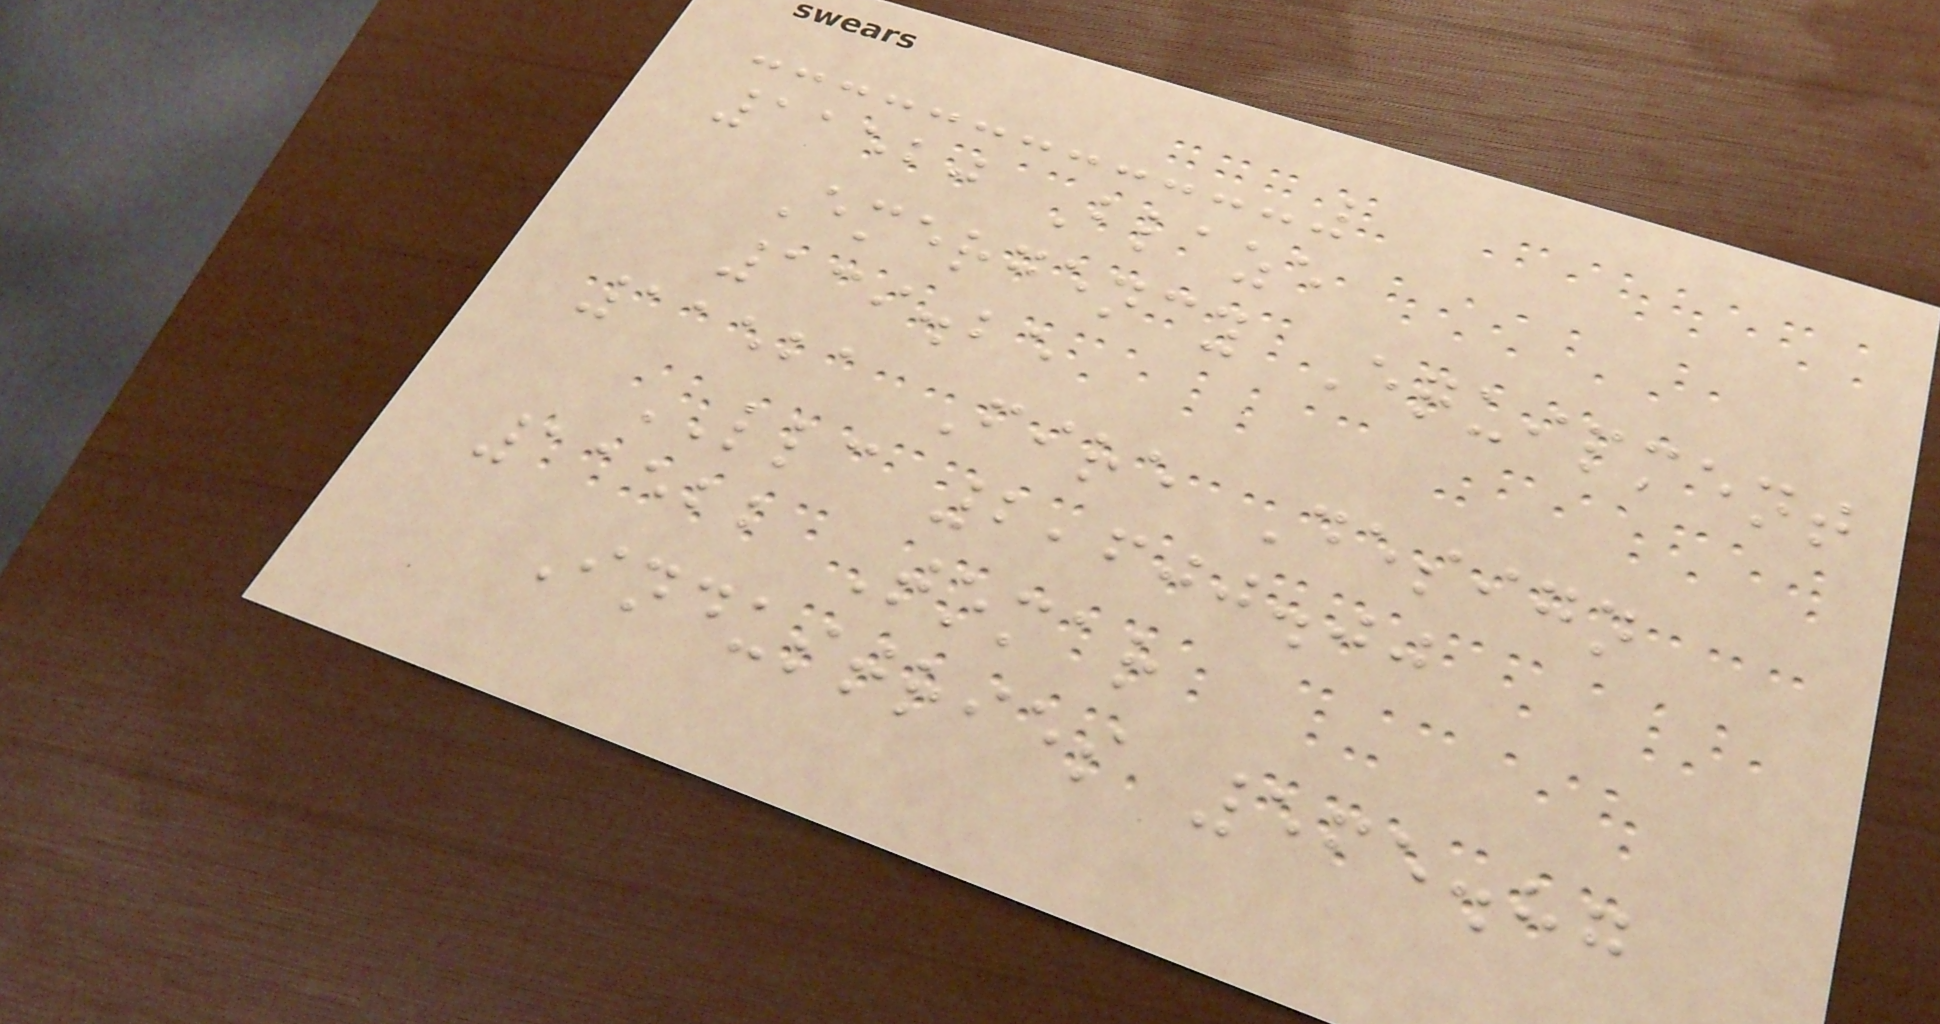11520 Blaze
Emergency Equipment
139.25
11521 Fire Design
LLC 2,600.00
11522 Tomar
Industries 565.87
